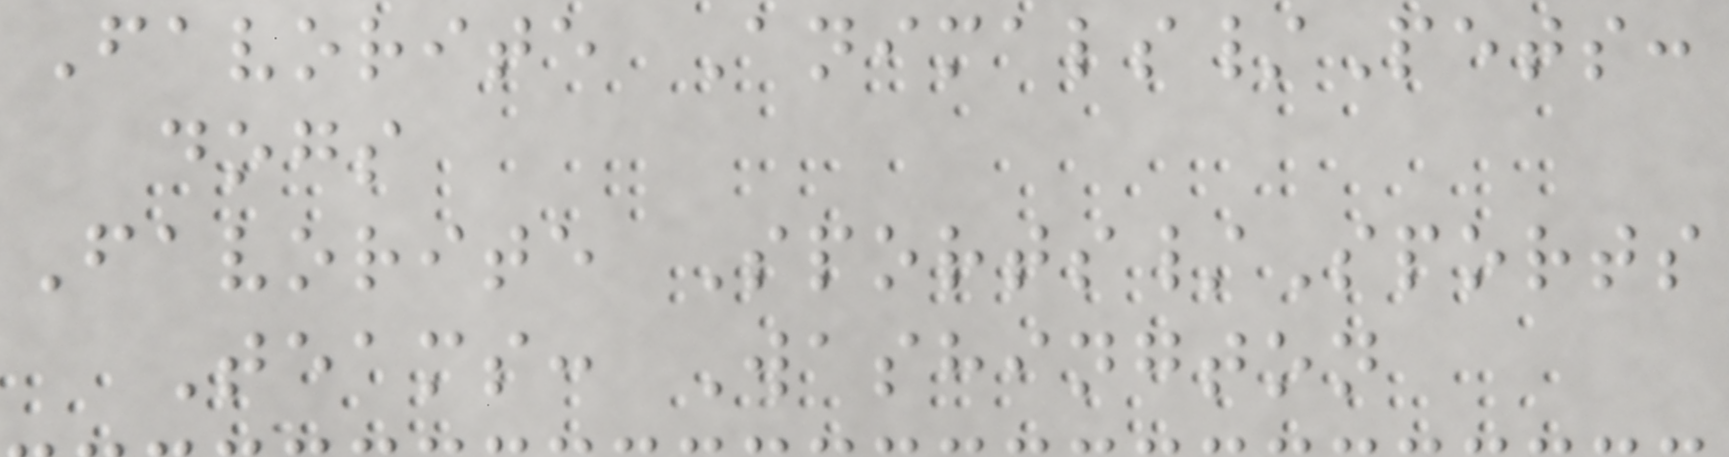Favorite Animals/Pets:
dogs
Favorite Sports/Sports
Teams: Washington
